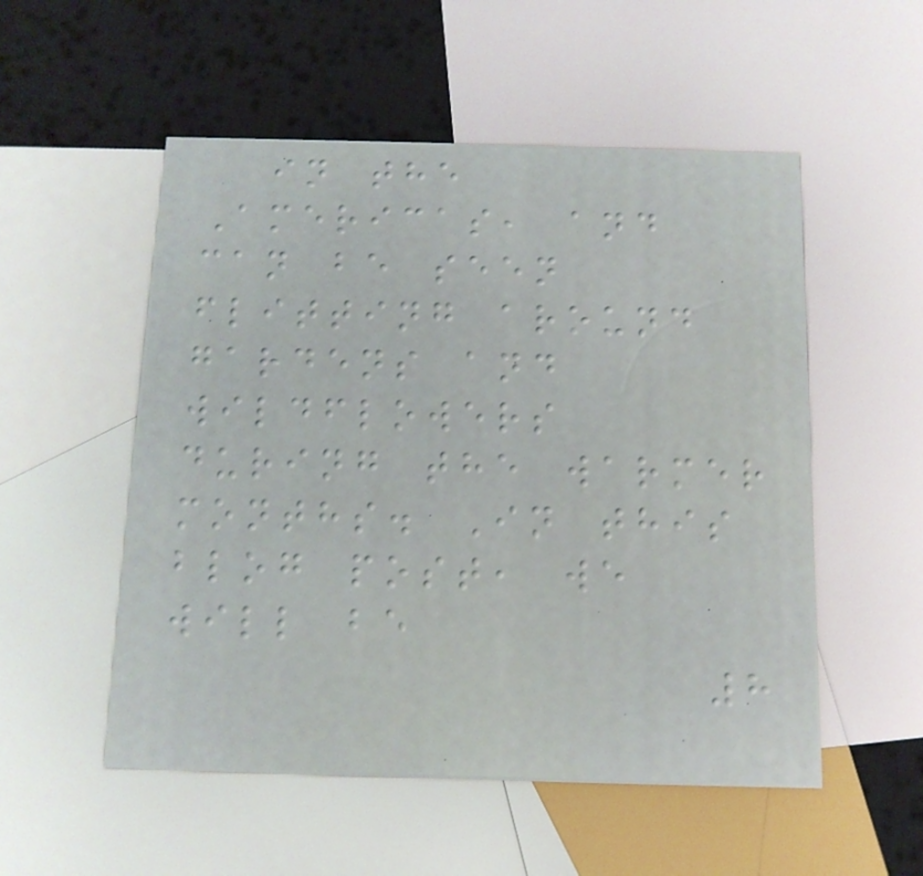in the
Americas, and
can be seen
flitting around
gardens and
wildflowers
during the warmer
months. In this
blog post, we
will be
8
